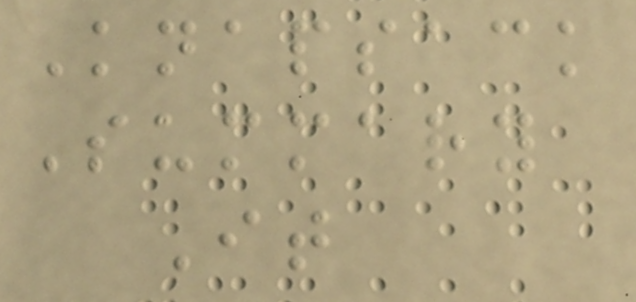Knapsack
Summary
It
